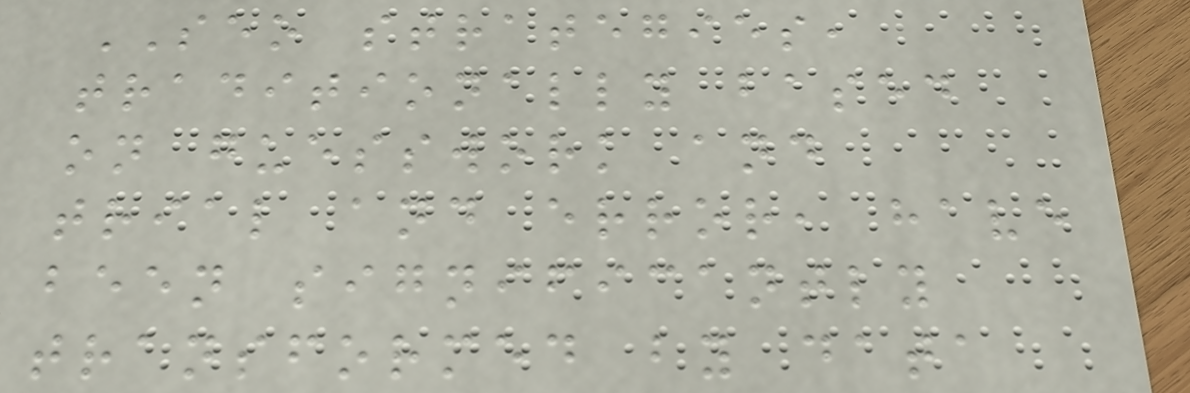SEO strategies,
traditionally based
on guesswork and
trial and error, have
been significantly
transformed by data
